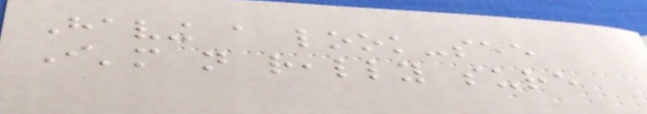Having a look-see
I'm not really sure
